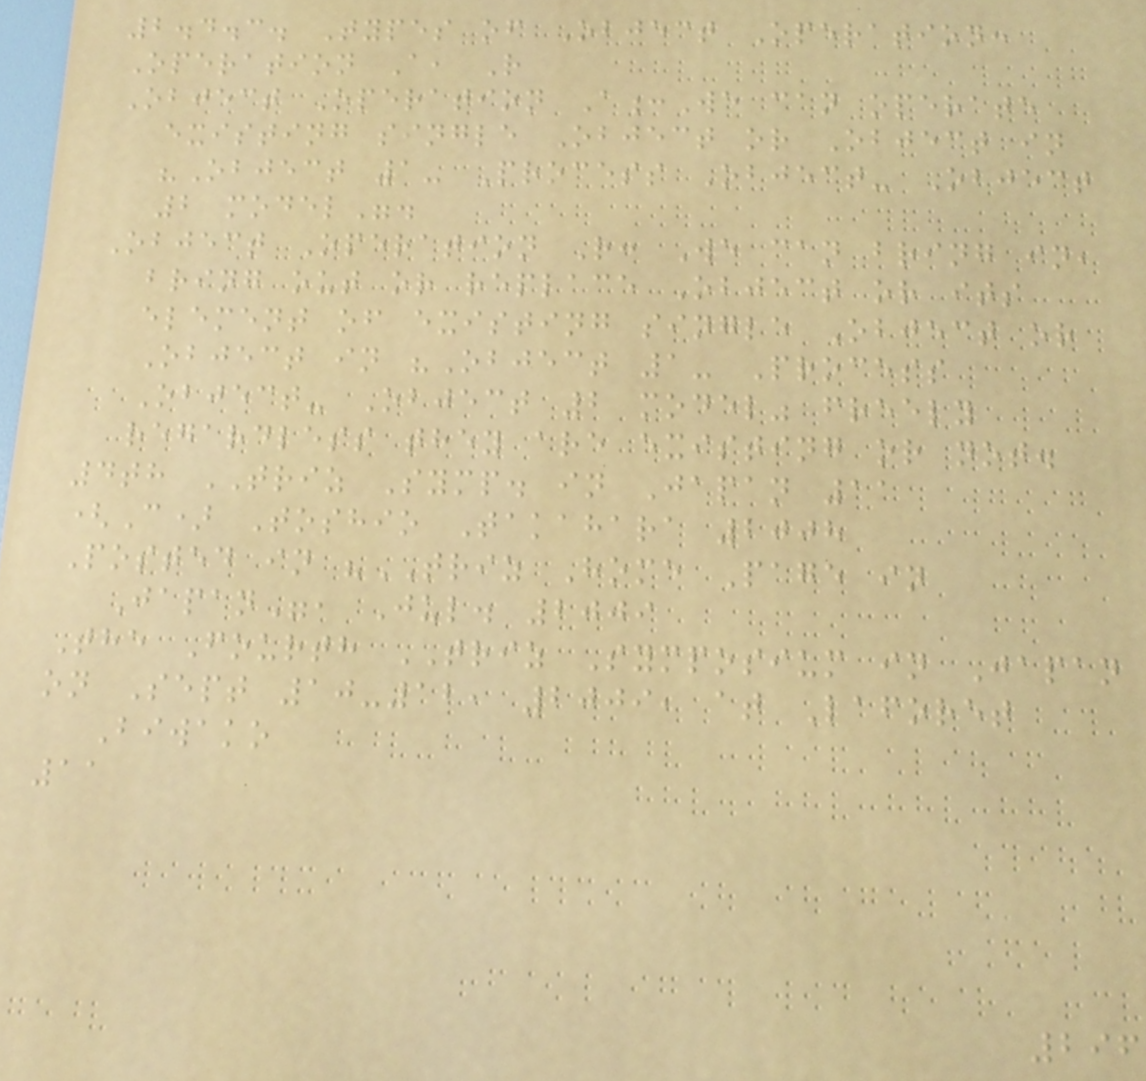2.4.3. Types of Object Operation:
Operation A, R
Object Operation A:We can operate
existing single Object or Object in
"Object 1- Process Object- Object
2 model".
Object Operation R: We can bring in,
bring out or replace Object or its
element of existing single Object or
Object in "Object 1- Process
Object- Object 2 model" freely
regardless they are existing or not.
4th TRIZ Symp. in Japan 11
(C) Toshio Takahara 2008
Posted in "TRIZ Home Page in
Japan", Jul. 2009
The Fourth TRIZ Symposium in Japan
on Sept 10-12, 2009, at Laforet
Biwako
11
296
